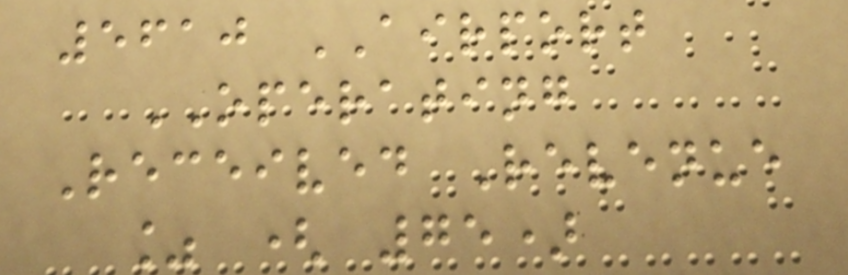5610 AIRPORT
OPERATING
Received Revenue
% ( 75)
